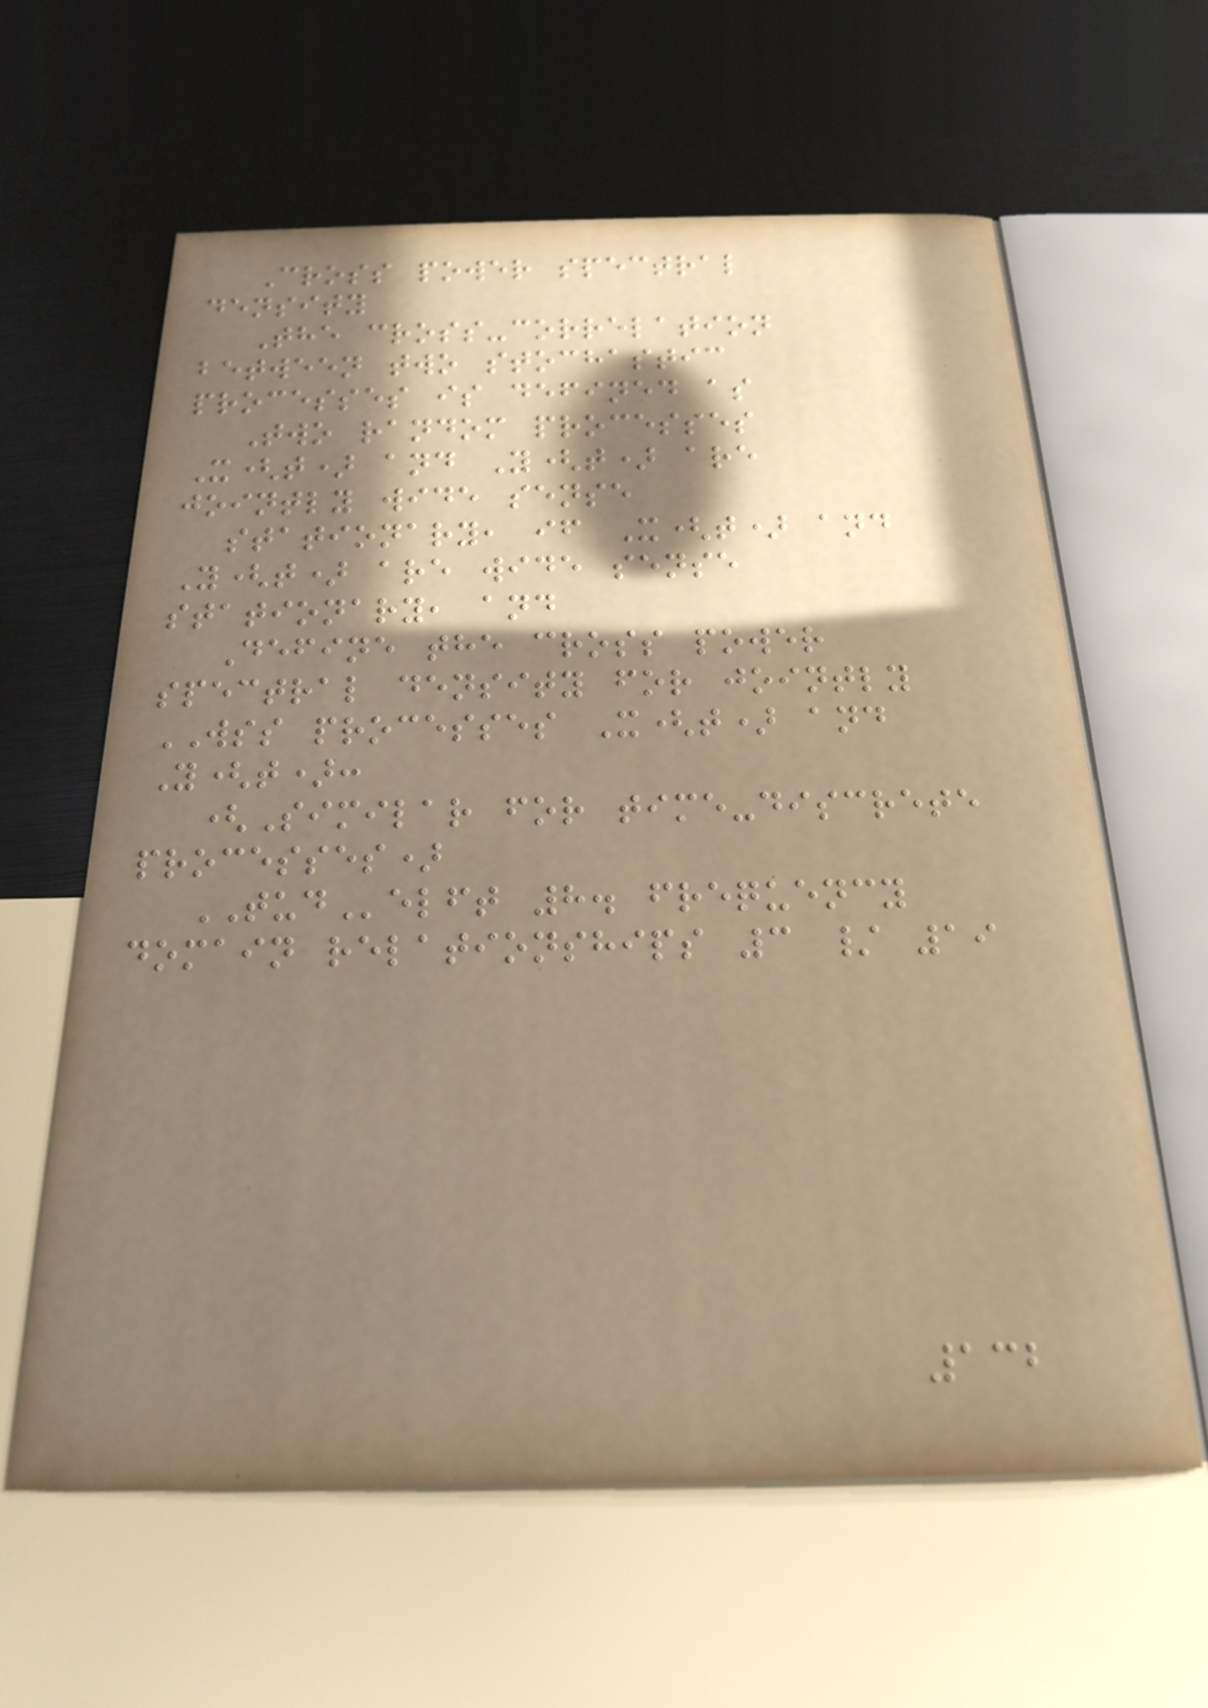Cross power spectral
density
The cross-correlation
between two stochastic
processes is defined as
Two random processes
X(t) and Y(t) are
jointly wide sense
stationary, if X(t) and
Y(t) are wide sense
stationary, and
Define the cross power
spectral density for jointly
WSS processes X(t) and
Y(t):
(Similar for time-discrete
processes)
TUDelft 8. frequency
domain relationships 3 / 19
132
